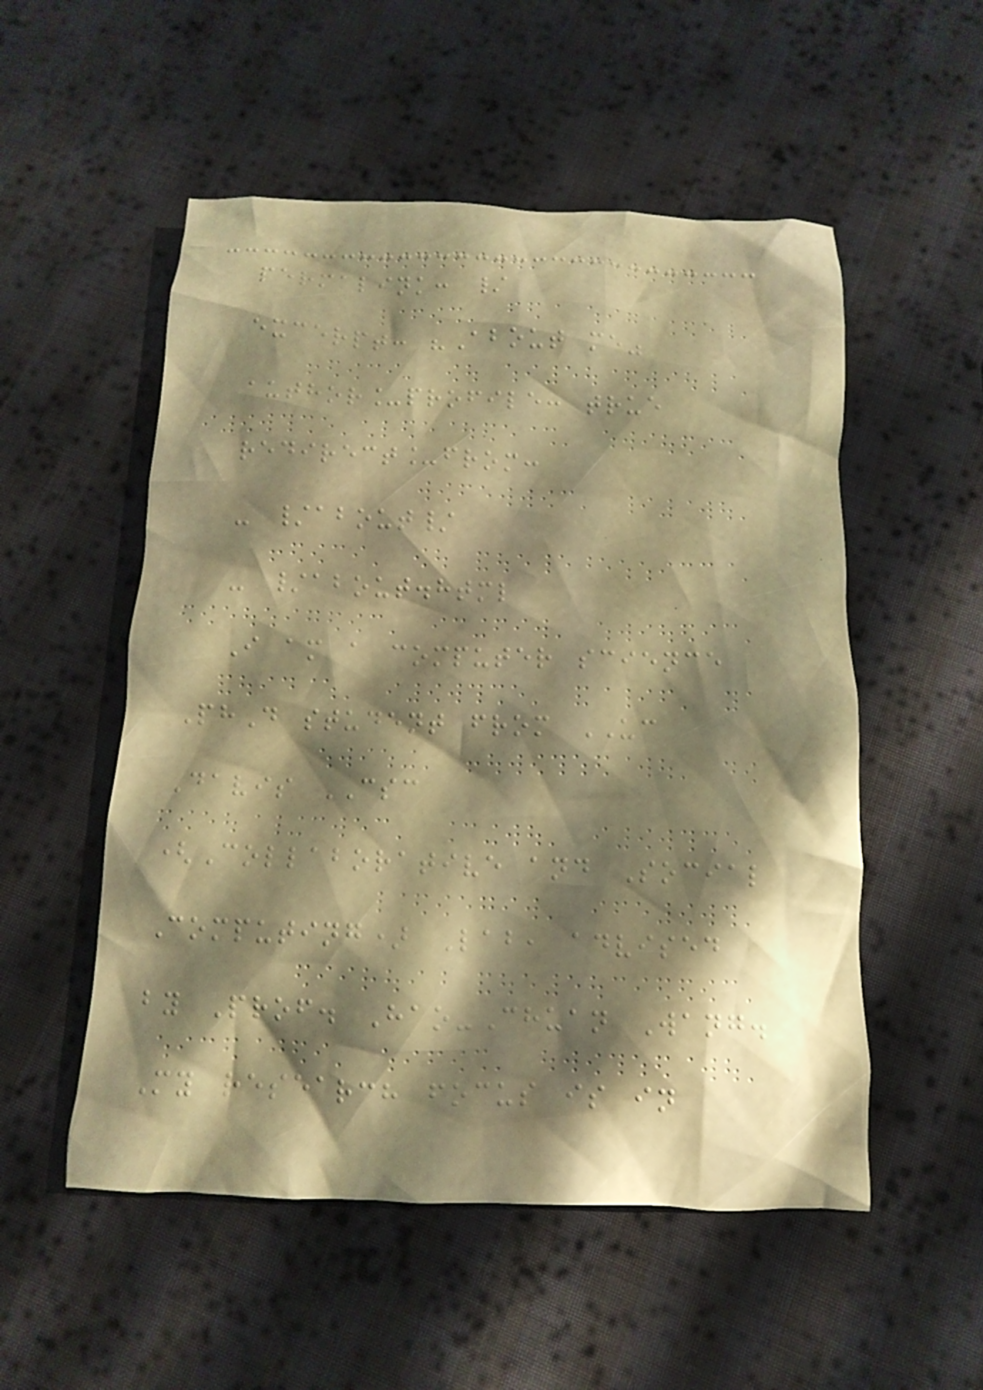permalink: /
excerpt: "About me"
author_profile: true
redirect_from:
- /about/
- /about.html
I am a computer science
PhD student from UC
Davis CSC
(Collaborative and Social
Computing) Lab, advised
by Prof. Hao-Chuan Wang.
My research focus is in
